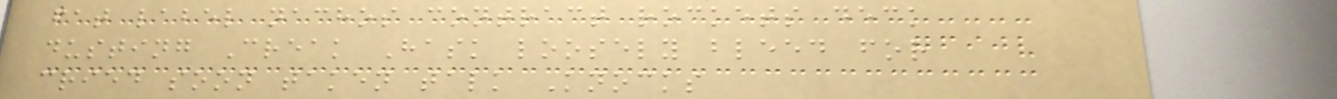fat label nachos contract rockets deck
dusting Creak Hask loosely bleed for
cried soon taken talk Knocks
